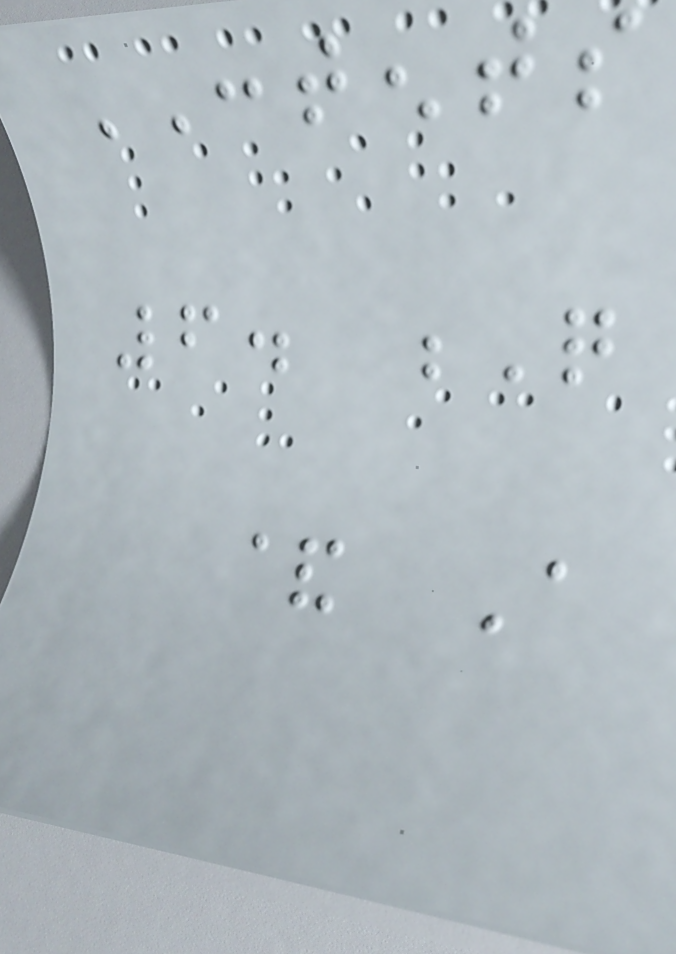CONTENTS
6. Q
& A
